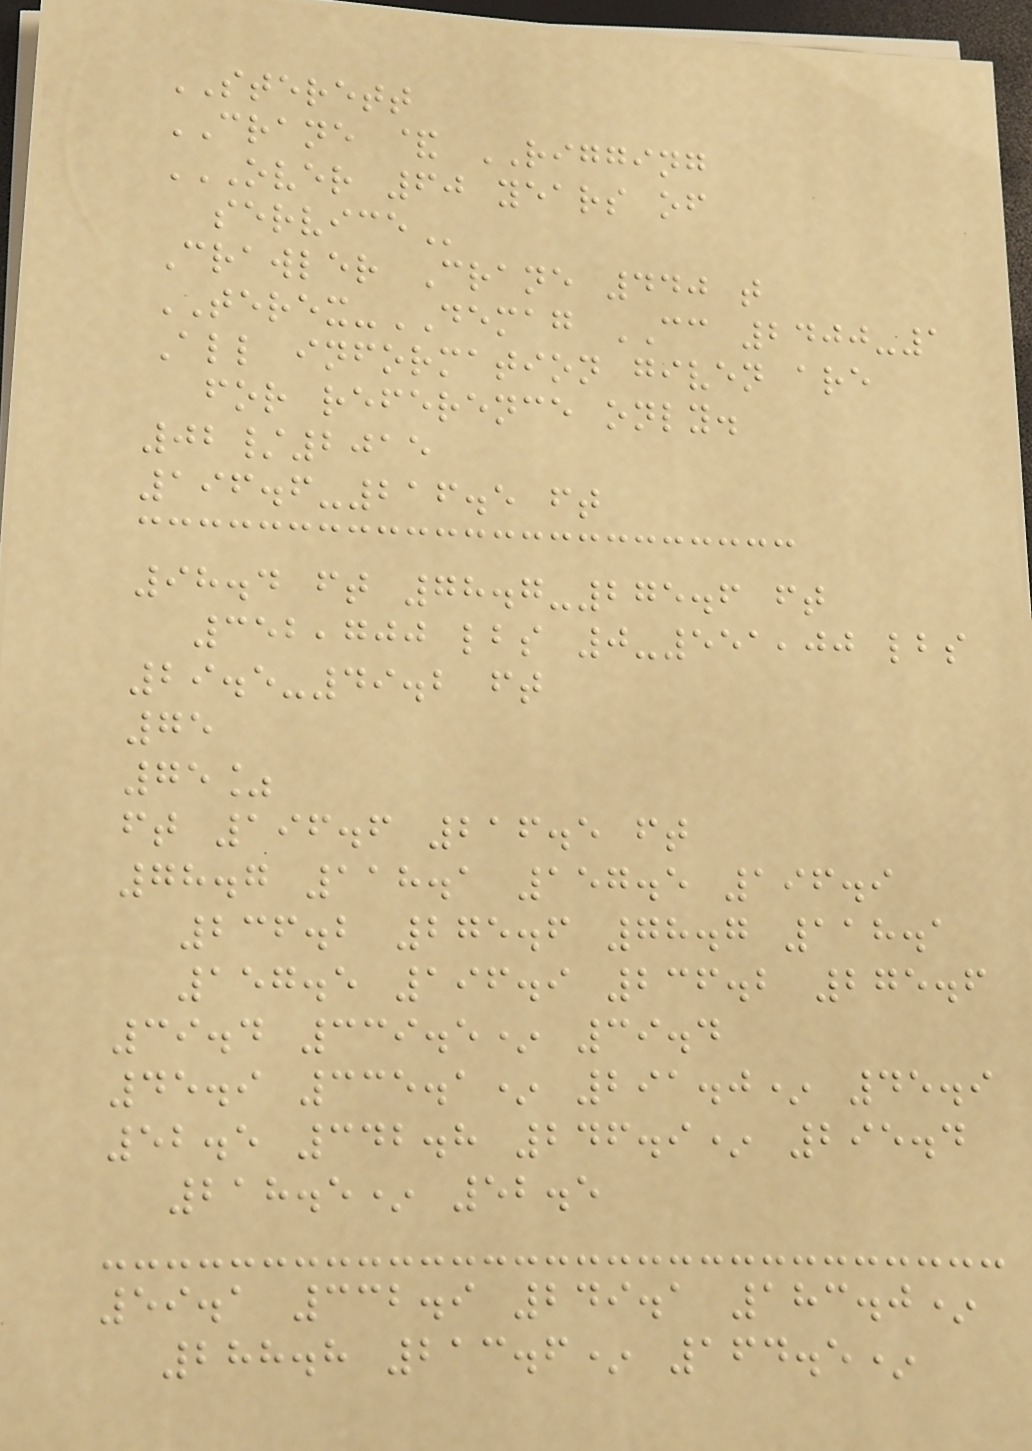STERETT
CRANE & RIGGING
OVER 60 YEARS OF
SERVICE
Crawler Crane 440 t
TEREX-DEMAG CC 2400-1
All information given are
for reference only.
02/2015
196.6-216.5 ft
98.4 ft 78.7-275.6 ft
352,700 lbs 0-551,00 lbs
29.5-49.2 ft
75
75%
ft 196.6 216.5 ft
78.7 118.1 157.5 196.9
236.2 275.6 78.7 118.1
157.5 196.9 236.2 275.6
39.4 339.5* 39.4
45.9 335.1* 291.0* 45.9
52.5 342.8 246.9* 295.4
218.5* 52.5
59.1 332.9 249.1 183.0*
288.8 213.6* 164.5*
